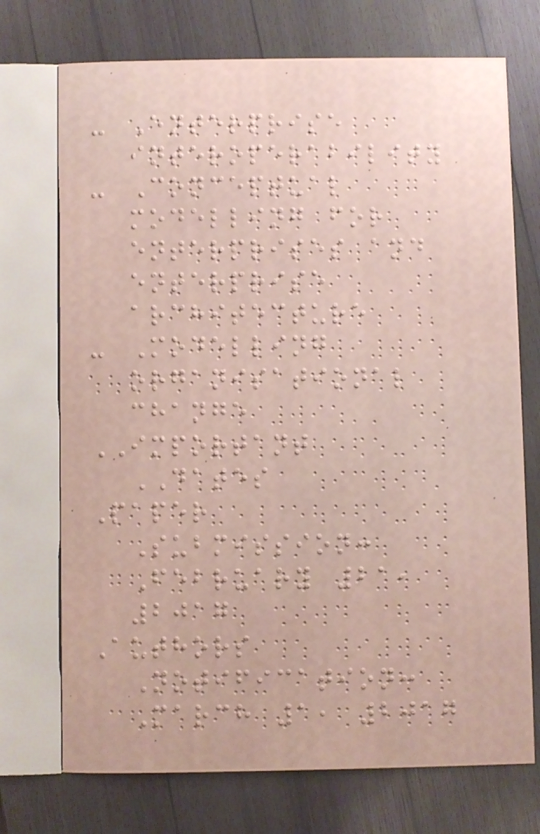- Enterprise
interoperability
- Conceptual
modelling for
enterprises and
enterprise
architecture
- Modelling
organisational
change
IMPORTANT
DATES
Paper
Submission:
February 21,
2017
Authors
Notification:
March 1, 2017
